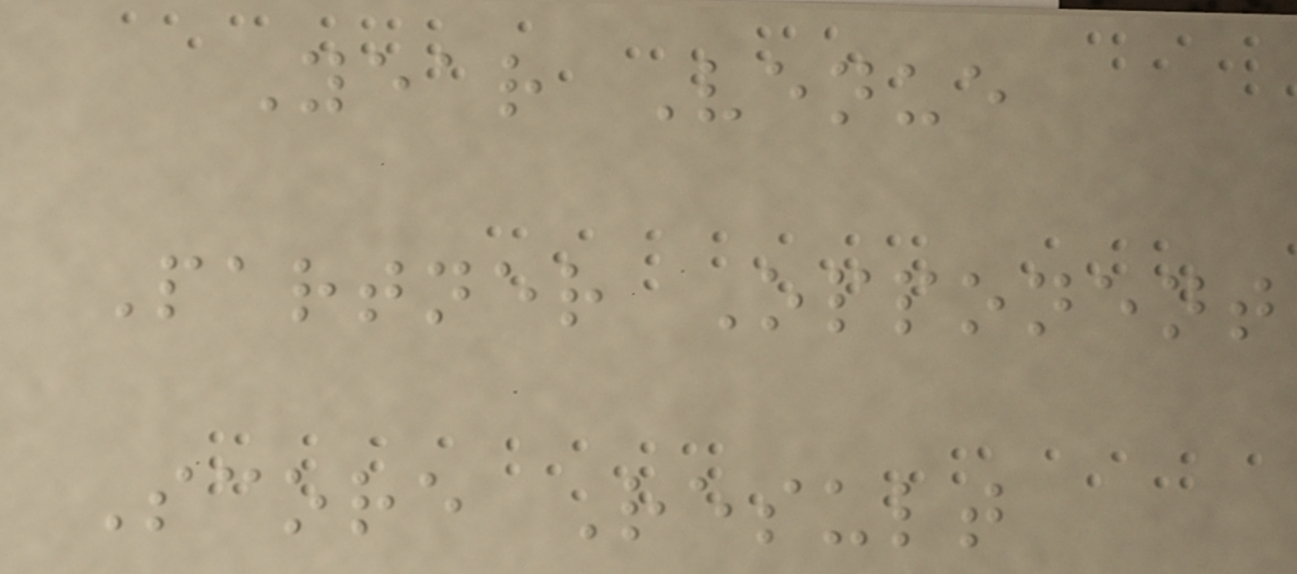Year Venue
Partner Opponent
Score Result
